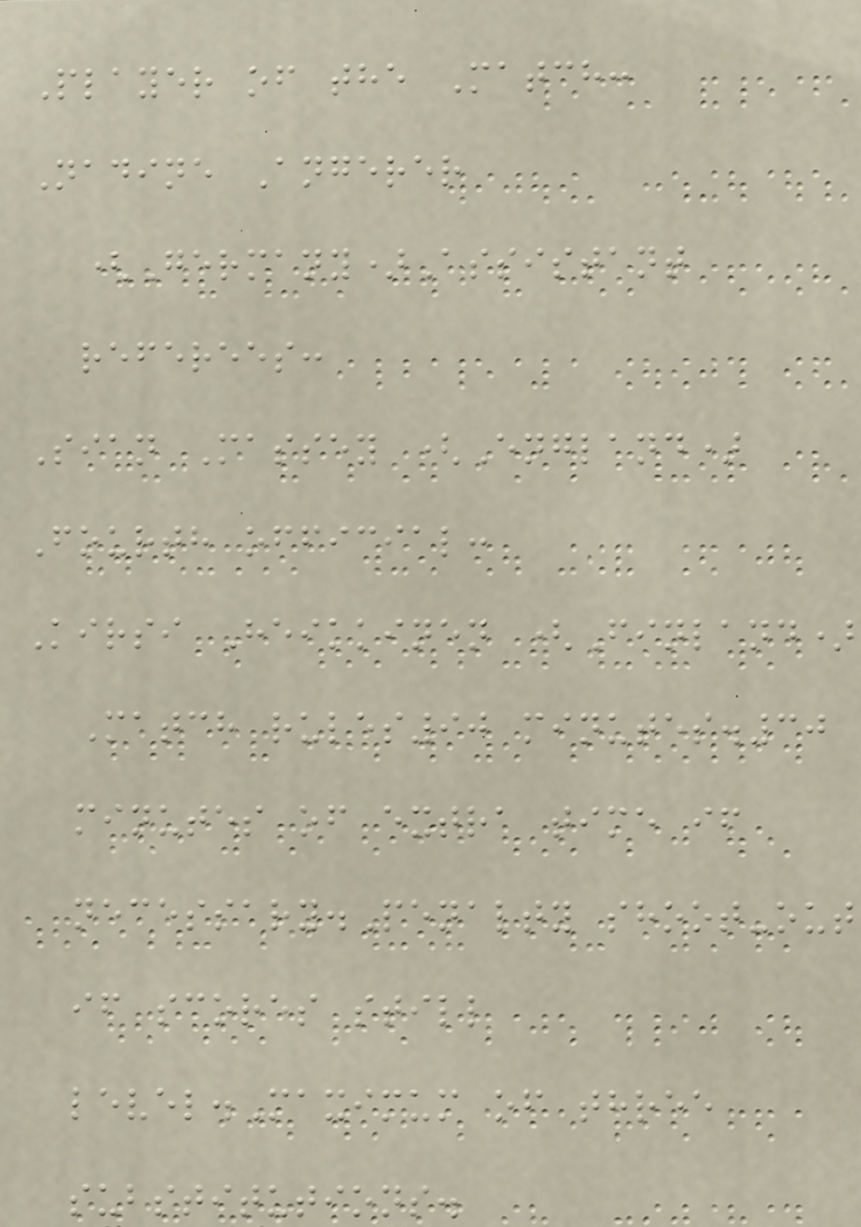Player of the Match:
Nadine Angerer
(Germany)Assistant
referees:
Sian Massey (England)
Fourth official:
Kirsi Heikkinen (Finland)
Match rules90 minutes.30
minutes of extra time if
necessary.Penalty shoot-out
if scores still
level.Maximum of three
substitutions.
